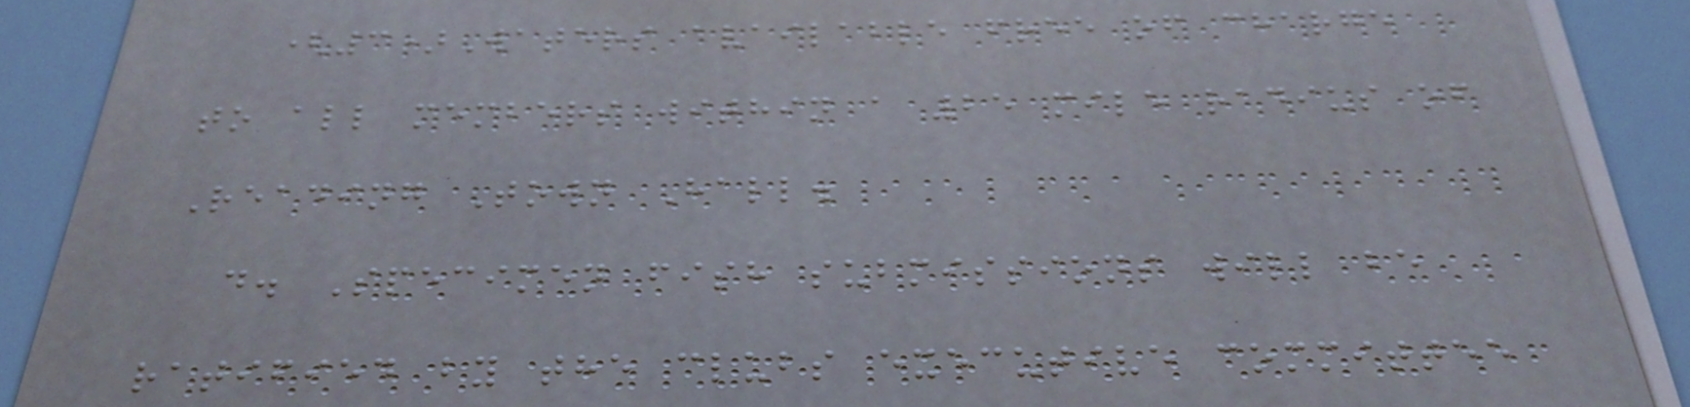(3)Waters available free of charge
to all members within a 25 mile radius of
Reading Town Hall.
d. Specimen fish submissions will be
ratified by the clubs executive committee
